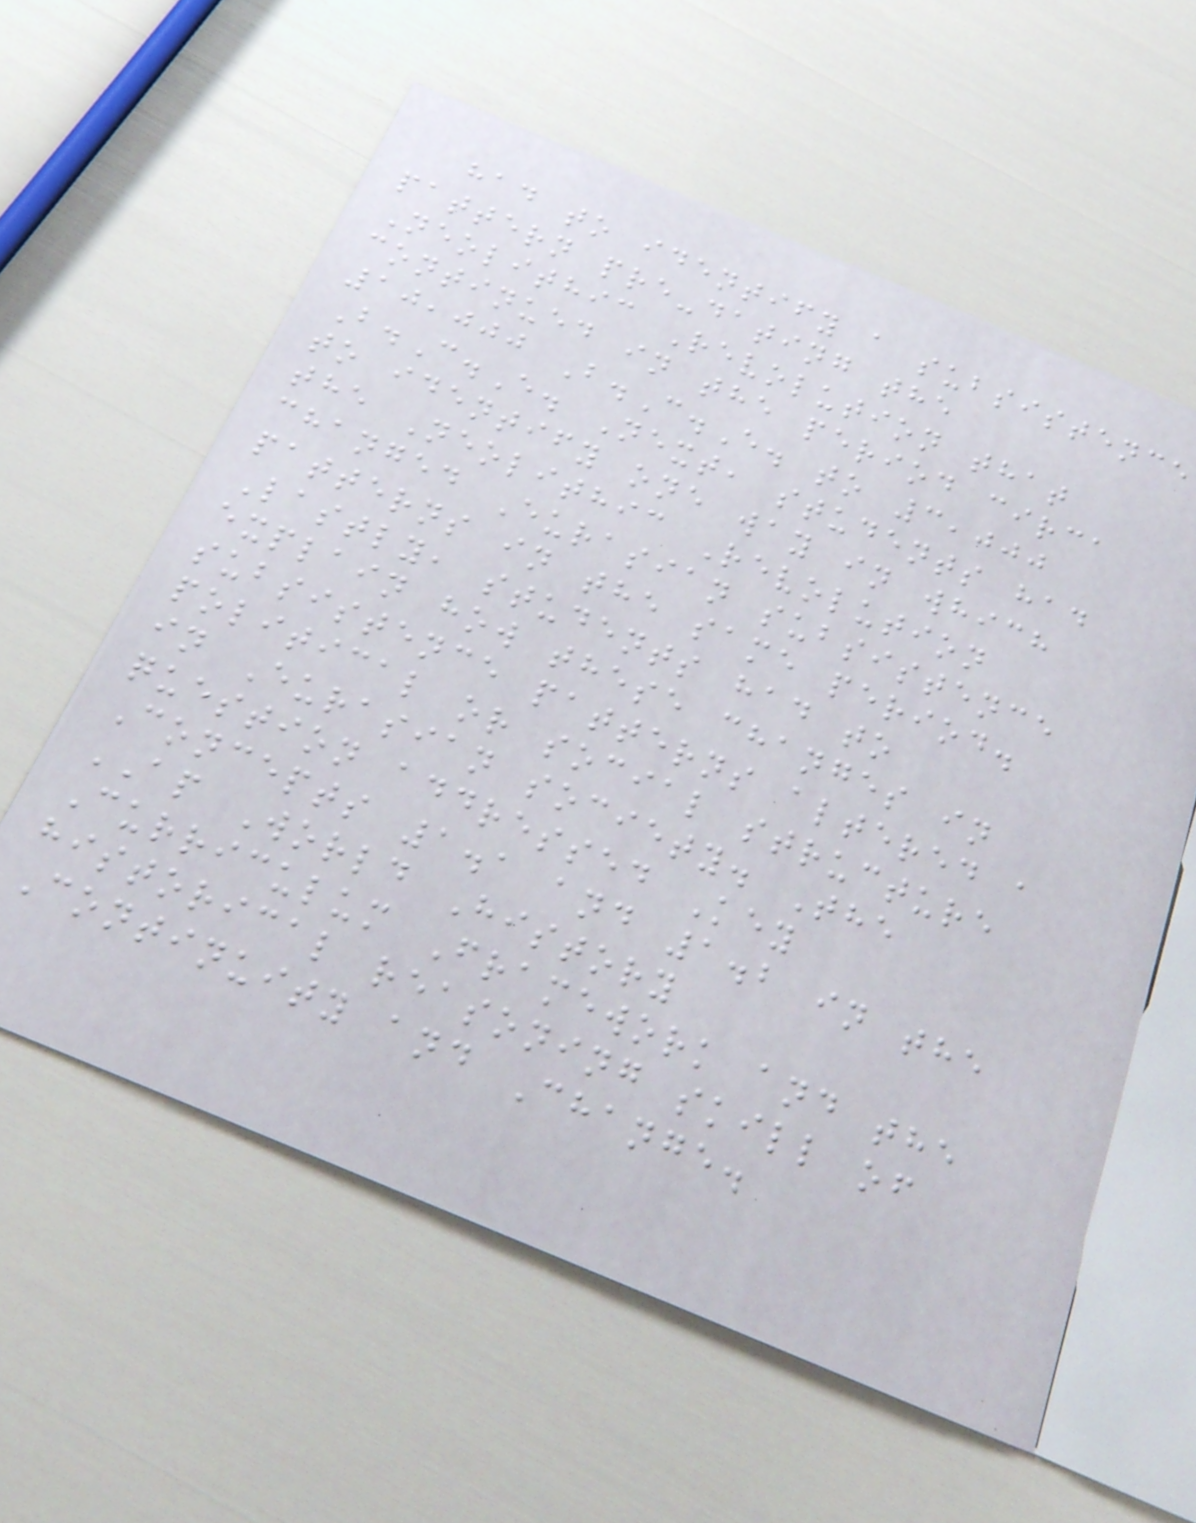had to identify a subsistence
pattern pre-dating the
Neolithic Revolution that
continued in the period circa
10,000 B.C.E. to 3,000
B.C.E. Next, students had
to identify one way in which
the Neolithic Revolution
changed Eurasian subsistence
patterns in the same period.
Lastly, students had to
explain how these changes in
subsistence patterns altered a
political or social structure
in Eurasian society. The
question addressed Key
Concepts 1.1 and 1.2 in the
AP World History
Curriculum Framework and the
historical reasoning skill of
Continuity and Change.
